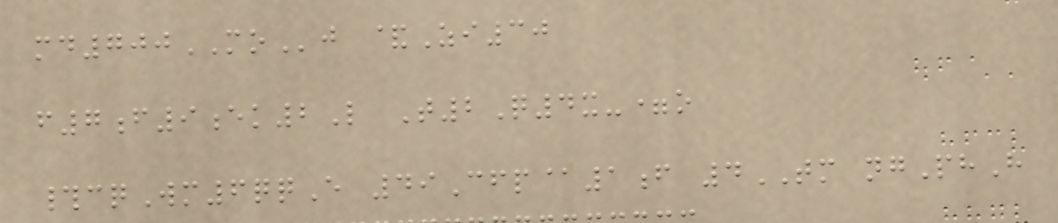md700MOj &Zi30
f7f9ek2L T2Q4x-=o
#cqWm6qqE 49Cfp@1f 4TM ngPhH
